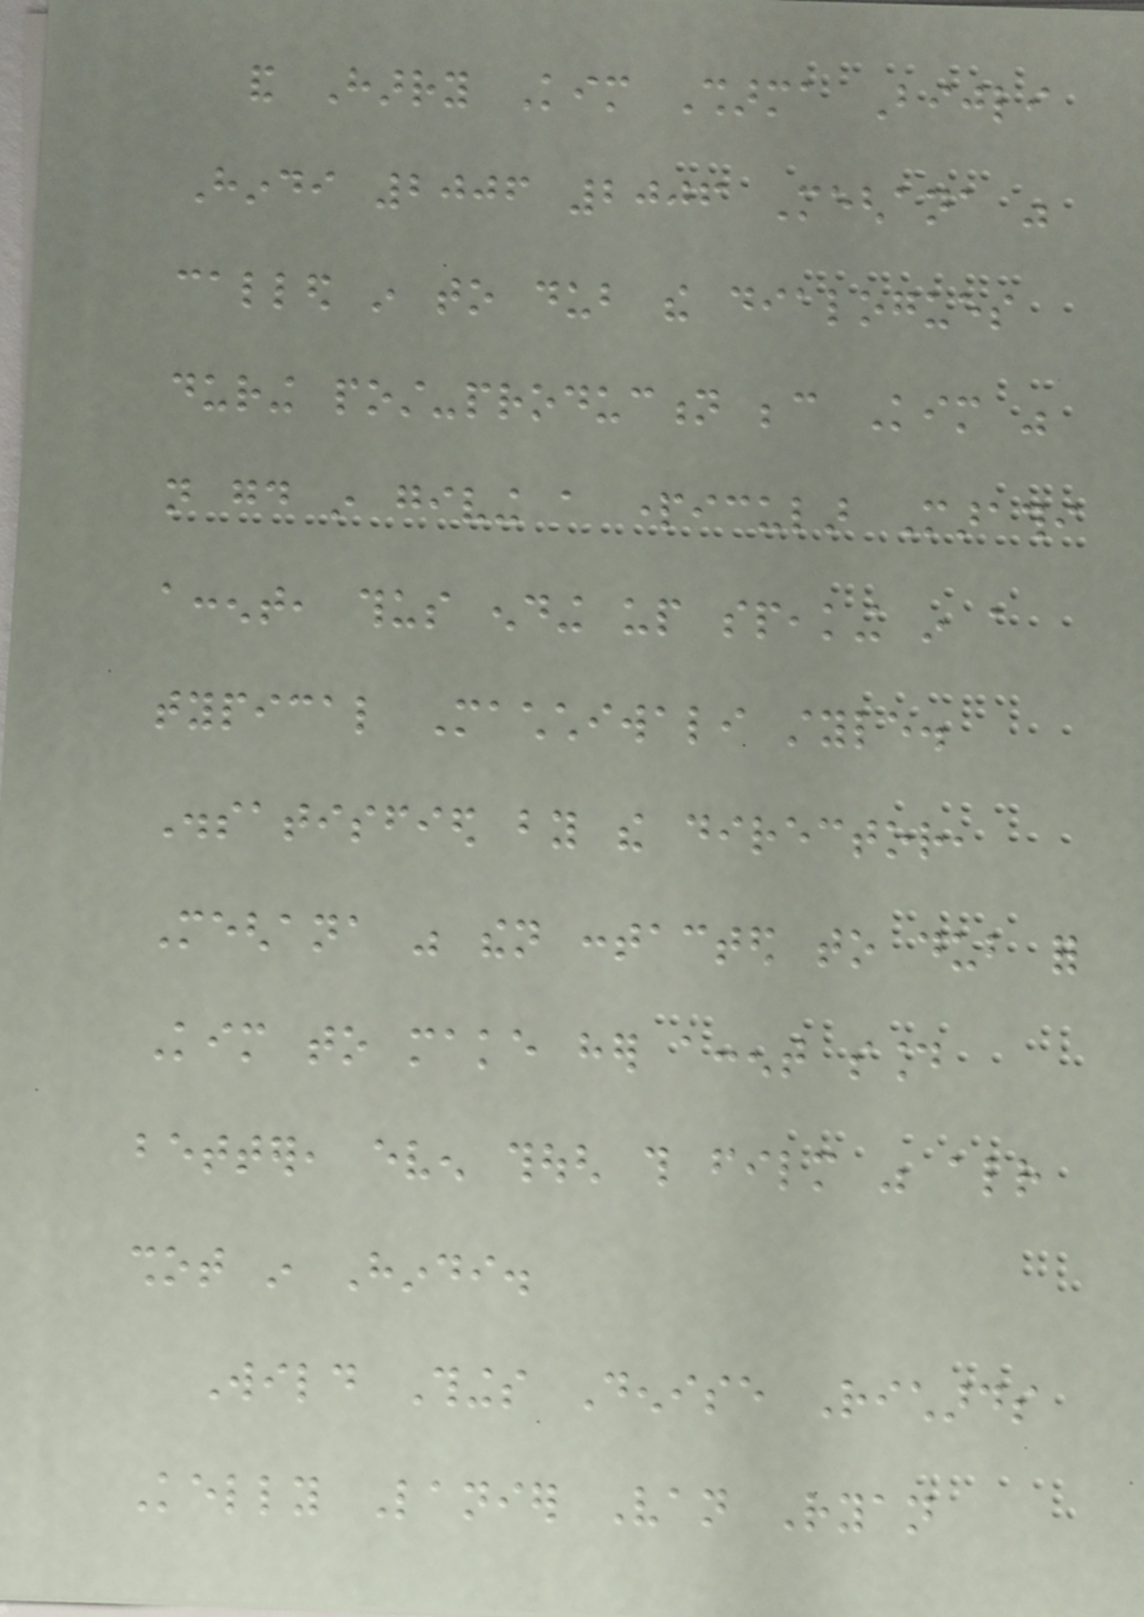and Harry Kim Sharma Bijli
Hindi 2006 2006 Meghana was
called in to dub the dialogues
during post-production because Kim was
not good in giving a particular Marathi
accent, thus ending up speaking in a
typical Machchiwali style.
Dissatisfied by the director,
Meghana was then contacted to dub for
Kim to make her accent sound
better, even though this film was already
shot in Hindi.
Wild Things Denise Richards
Kelly Lanier Van Ryan
